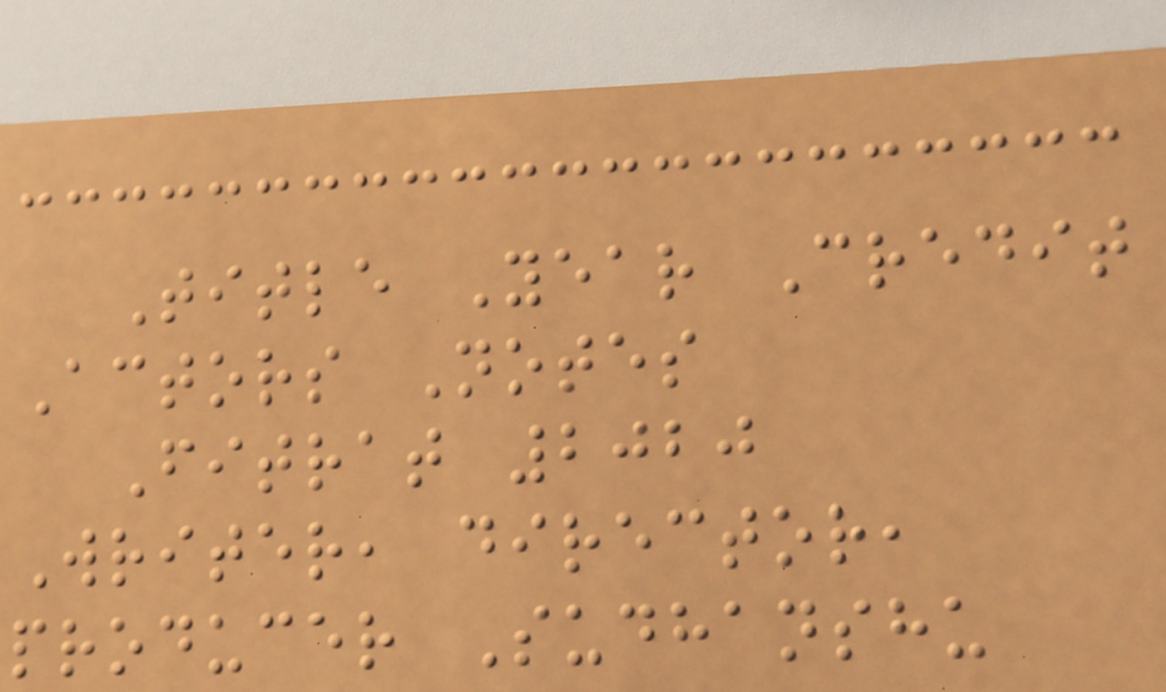Title Year Credit
Actors Notes
Fitrat 2020
Writer, director,
producer Sudhanshu
